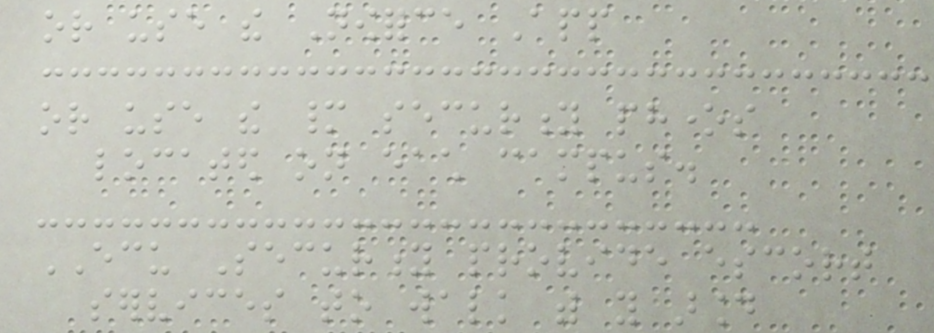or use the Nowforce App
or use the many security phones
located on each campus.
ECU Security provide escort
services to walk with you around
